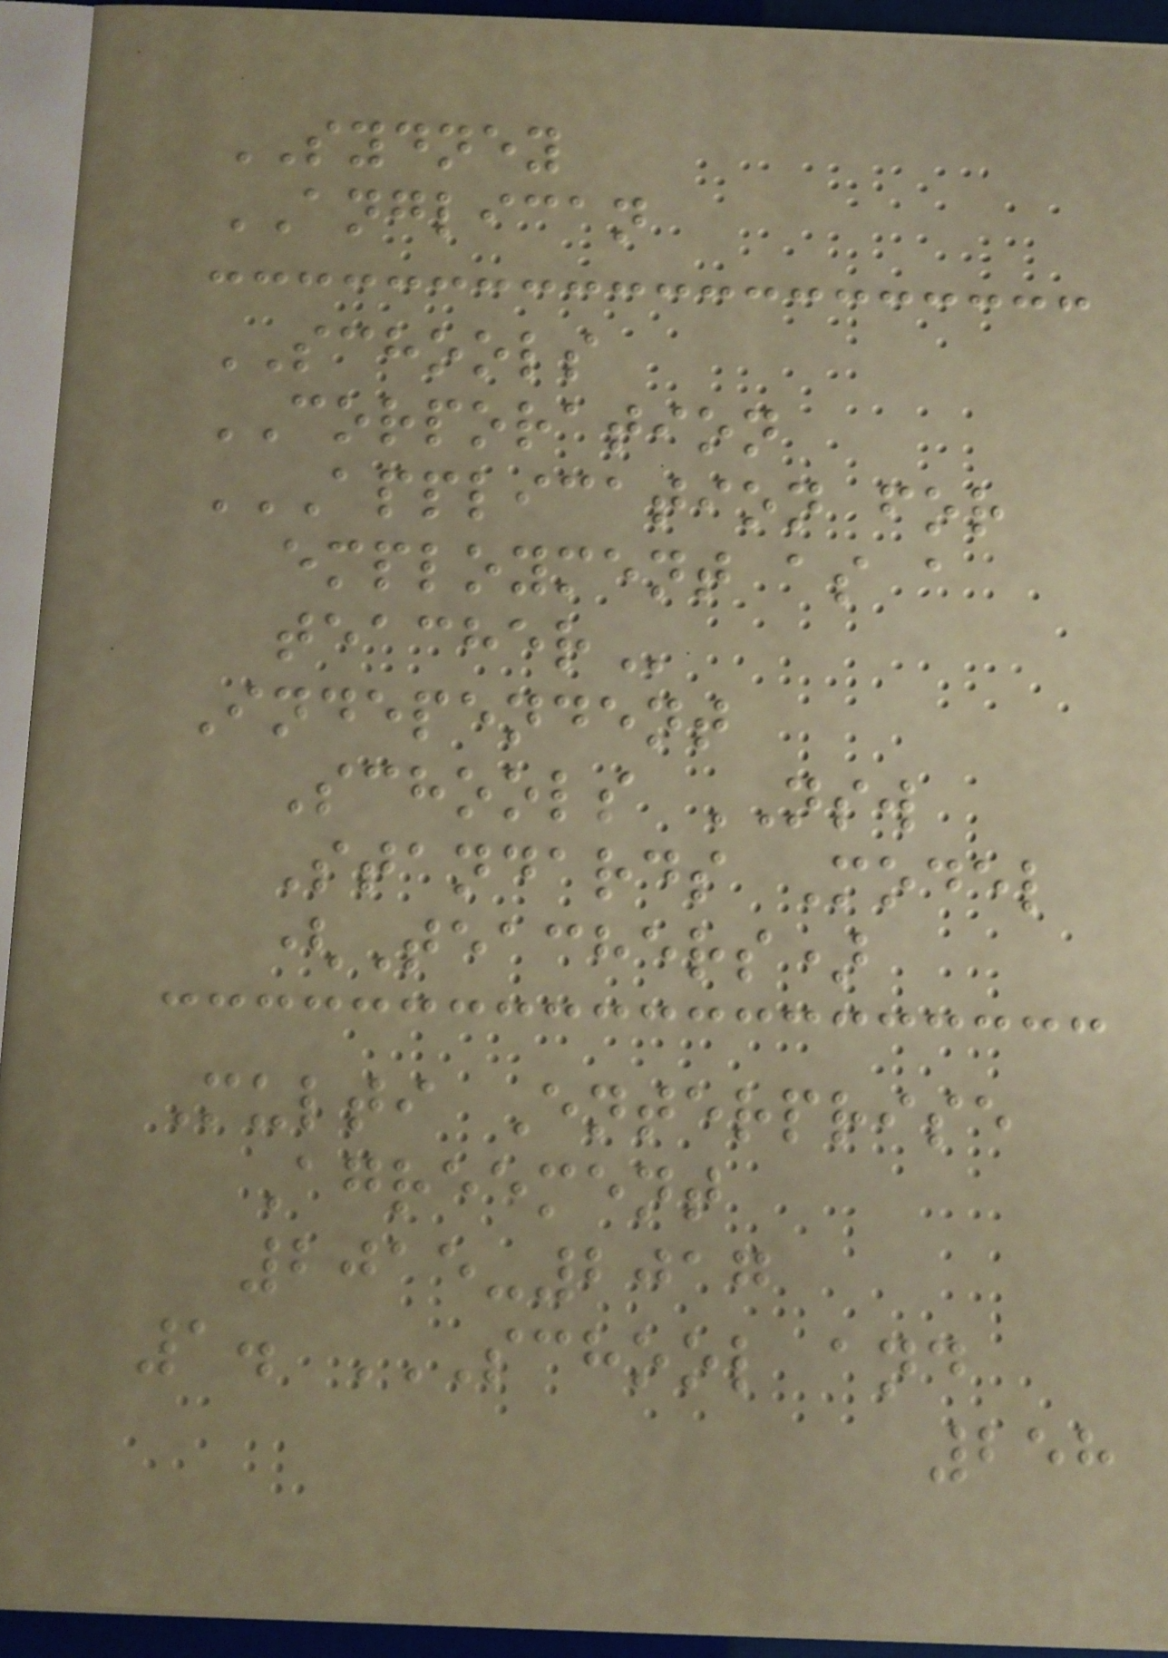SYDNEY
ANGLICAN
SCHOOLS
CORPORATION
APPLICATION FOR
EMPLOYMENT AS A
TEACHER
Independent
Schools NSW
Standards Model
(Teachers)
Multi Enterprise
Agreement
2015-2017
1. SCHOOL AND
258
